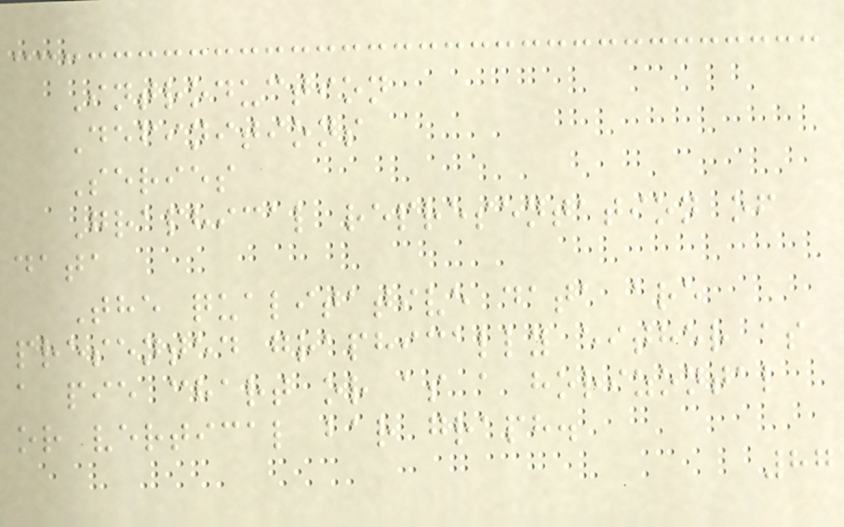Introduction
Definitions
Series
Graphical representation of
data
The qualitative data are
presented graphically either as
a pie chart or as a horizontal
or vertical bar graph.
87
